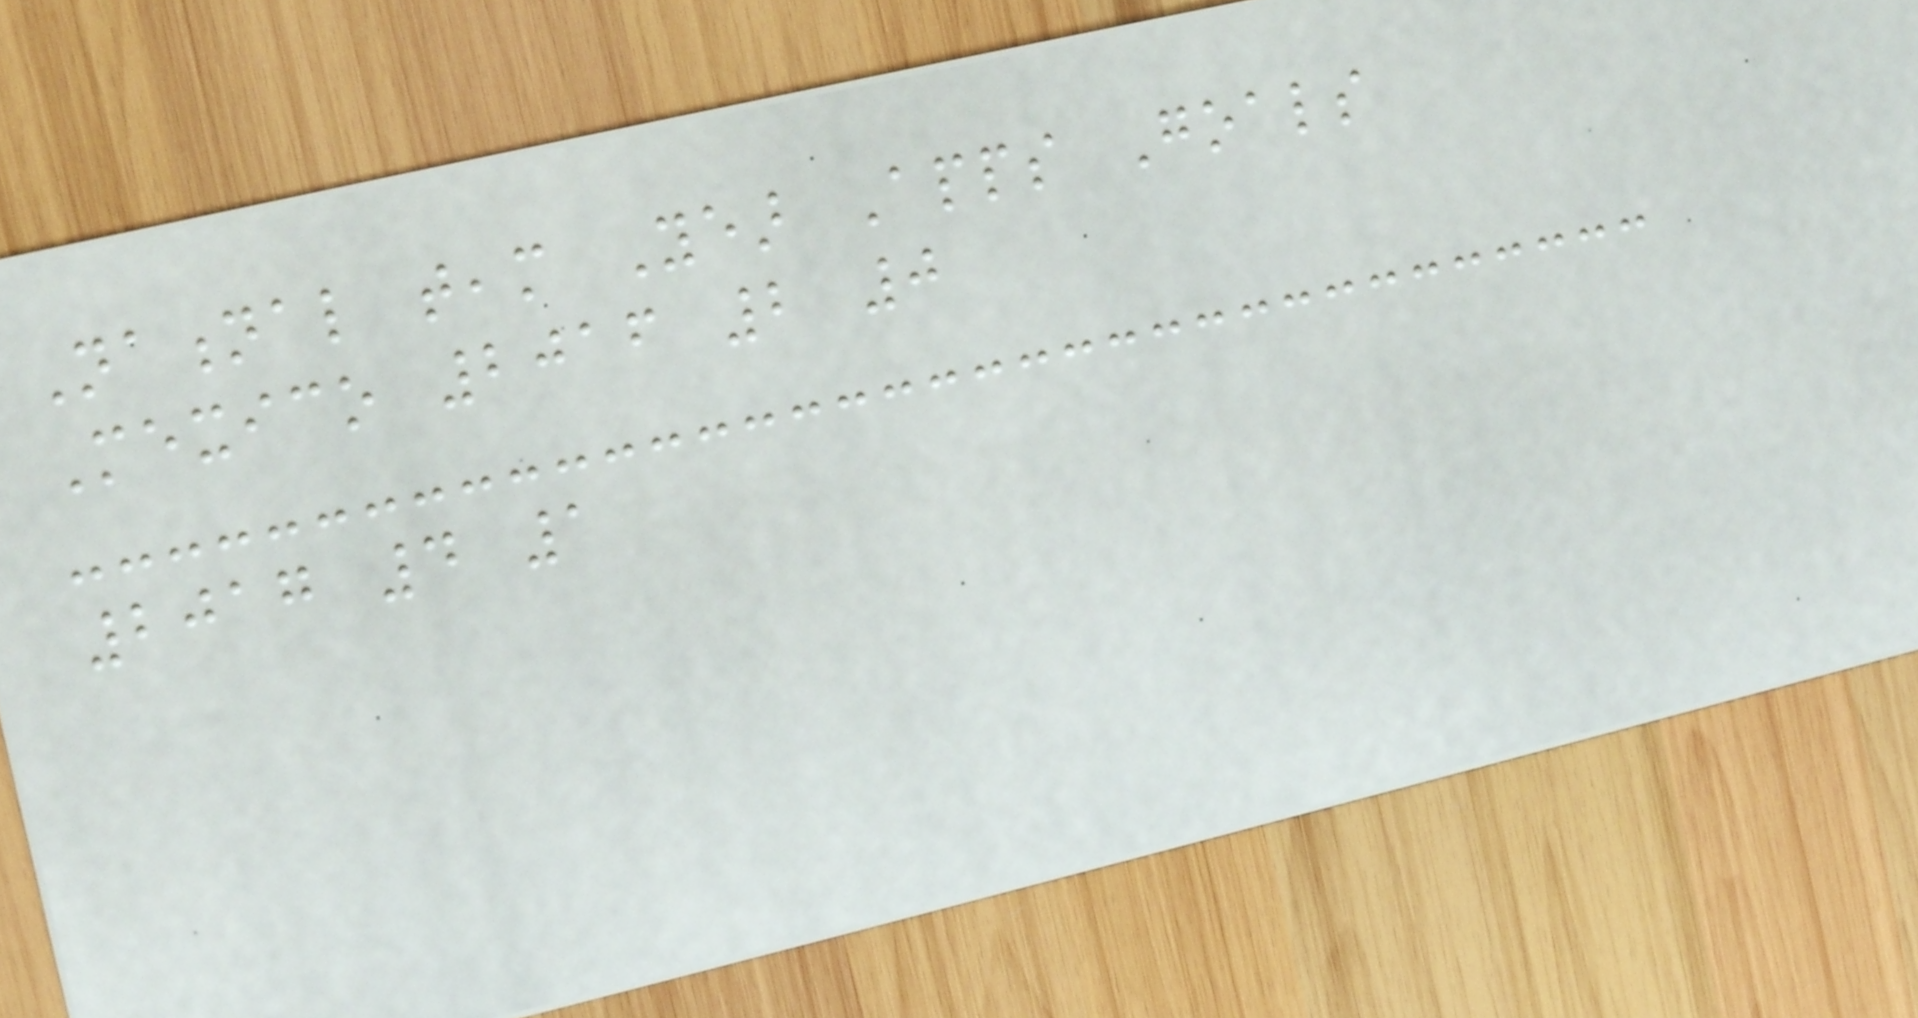National team Year Apps Goals
Mexico 2016 2 0
2017 4 1
